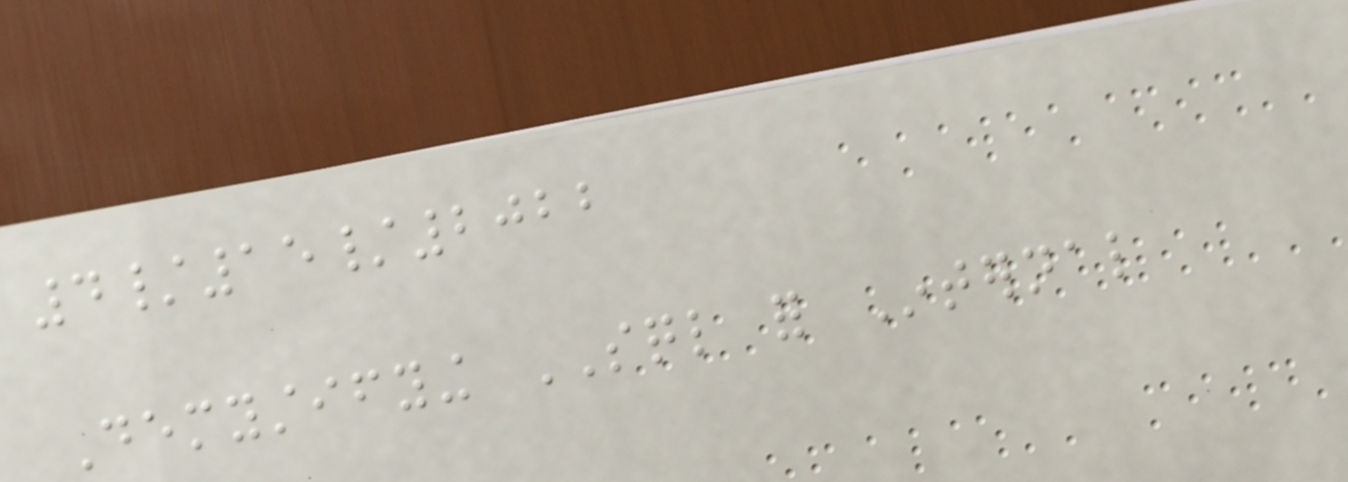4/15/2022
Demystifying SQL for Internal
